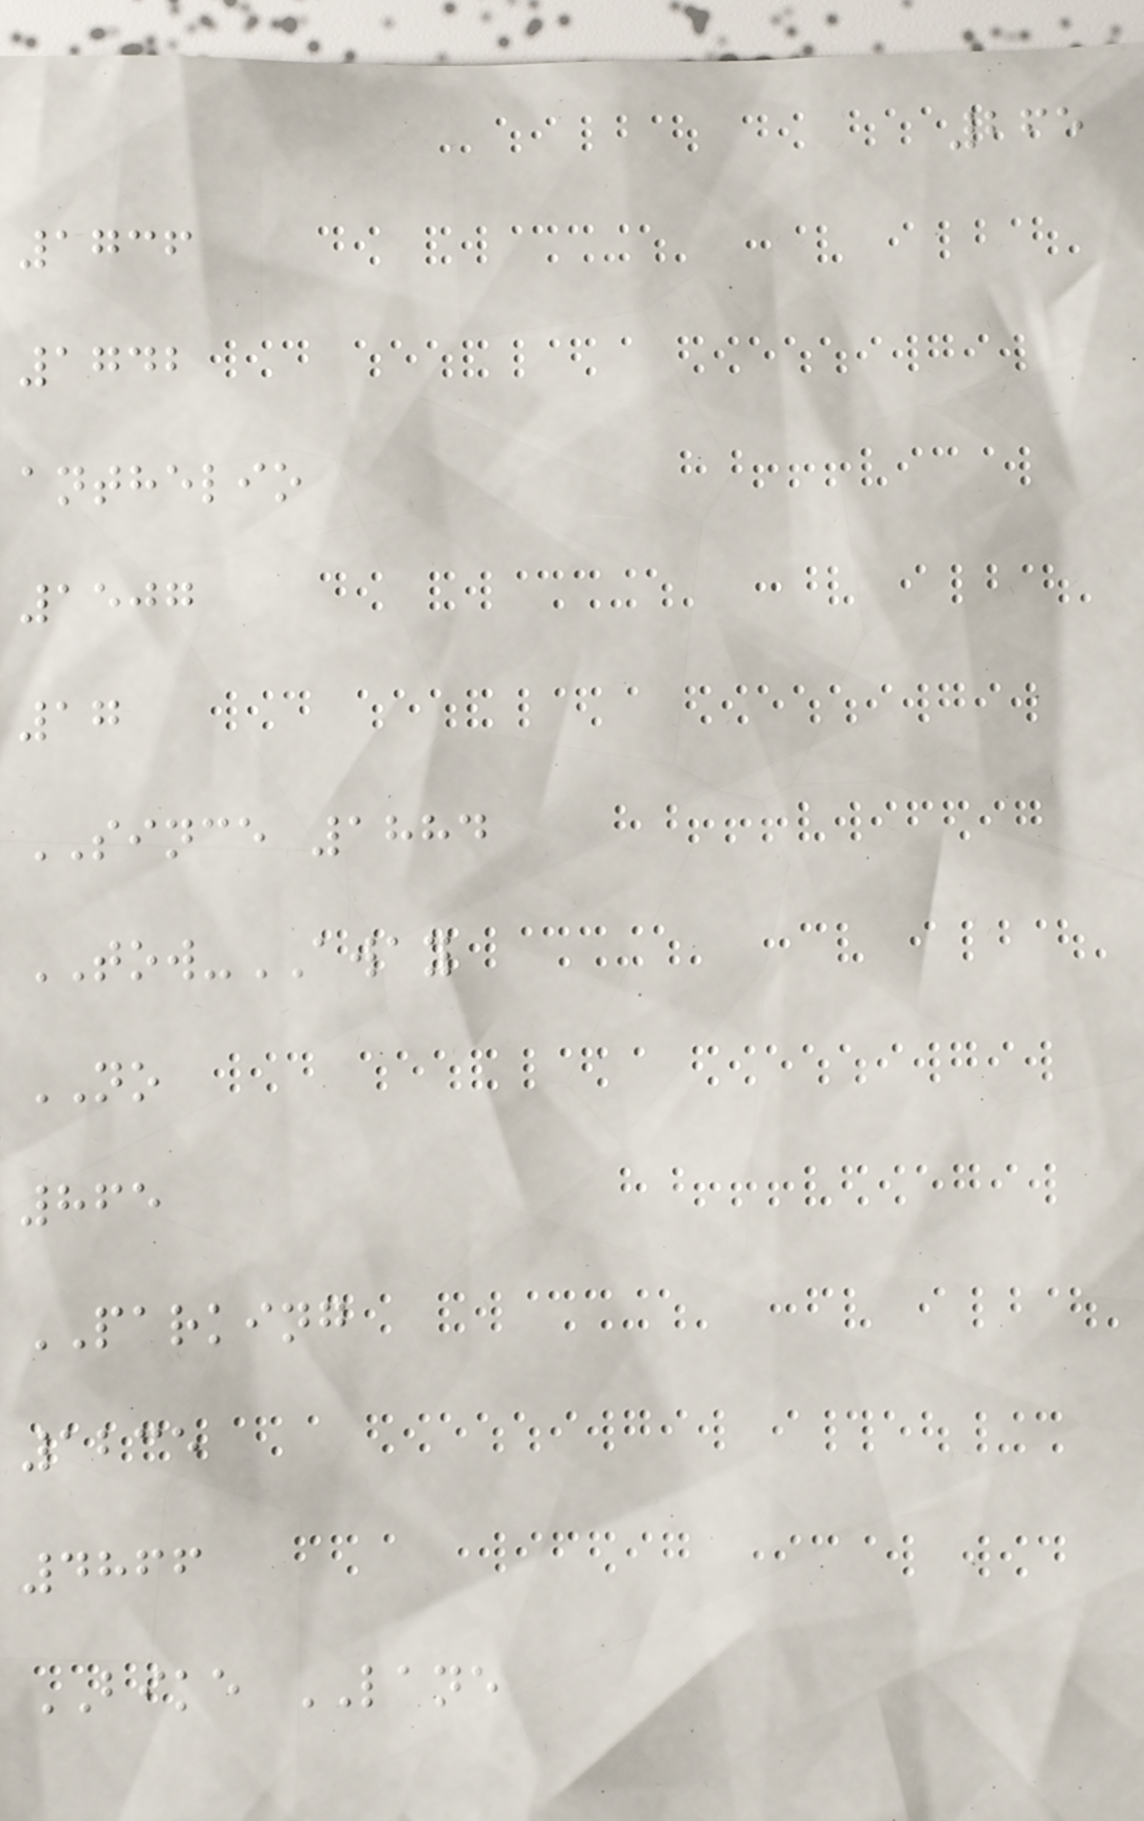265
1736
1742
anthelio
1507
17
SINCE 1884
TOW-AWAY
NO
865
PARKING
1235
4866
BIKE LANE
